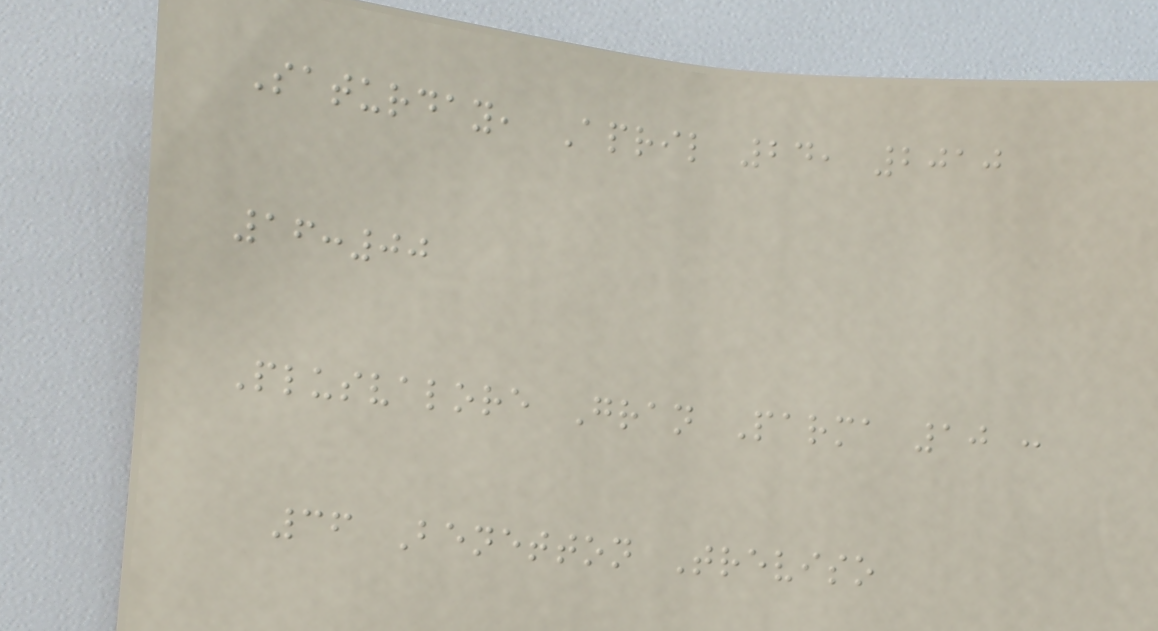Saturday, April 24, 2010
16:00
Plusvalore Gran Parma 10 :
36 Benetton Treviso
